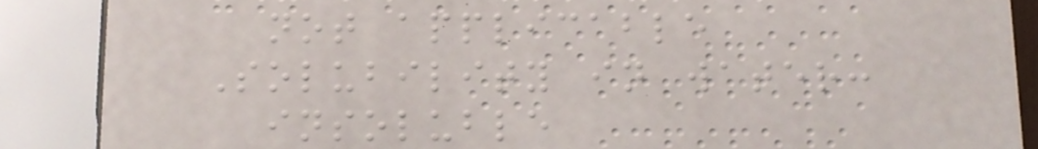not applicable
Solubility in water:
insoluble
